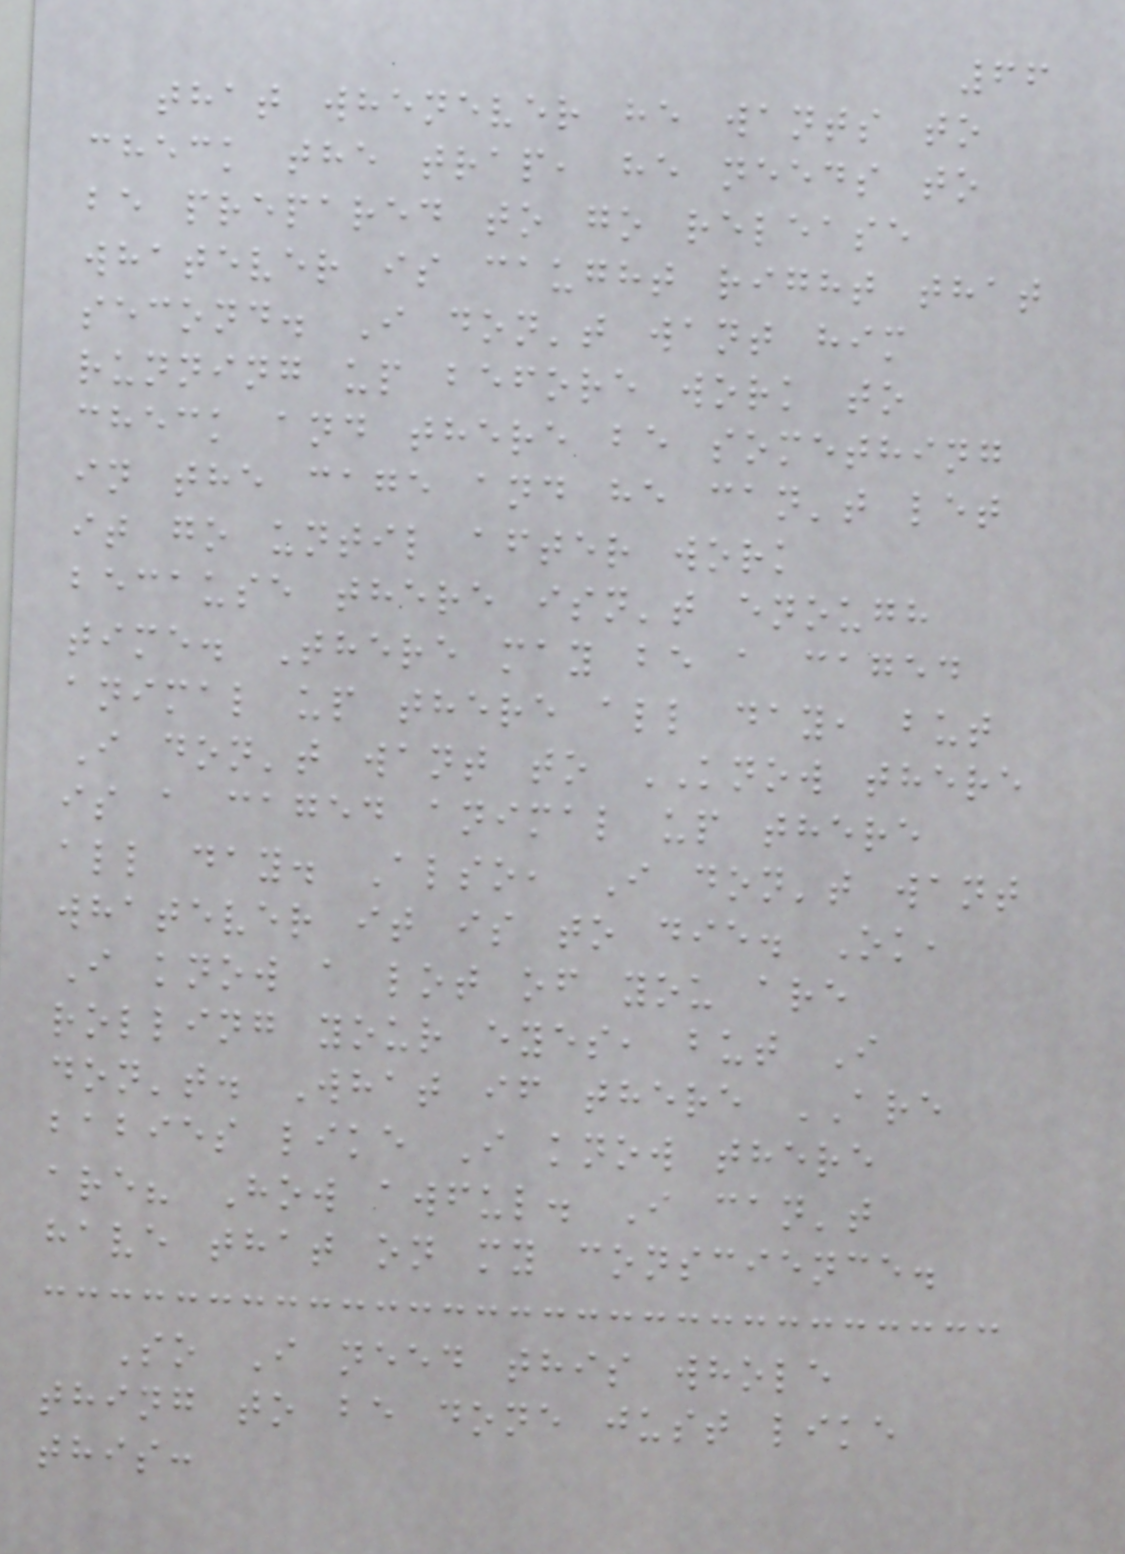66
that whenever he wants to
check the trap, he needs to
be prepared to go release
whatever is caught right that
second. I don't want him
running up before work to
check and there be something
in the cage and he can't let
it go until after work
because there isn't enough
time. There may be a caged
animal up there all day, but
I don't want to KNOW there
is a caged animal up there
all day. Also, I don't want
whatever it is to die. Ok,
I know a lot of you are
rolling your eyes, but I
don't. What if there ARE
babies like I know there
are? How awful. I can't
have that on my conscience.
So I need this whole
thing to be done just like
this:
